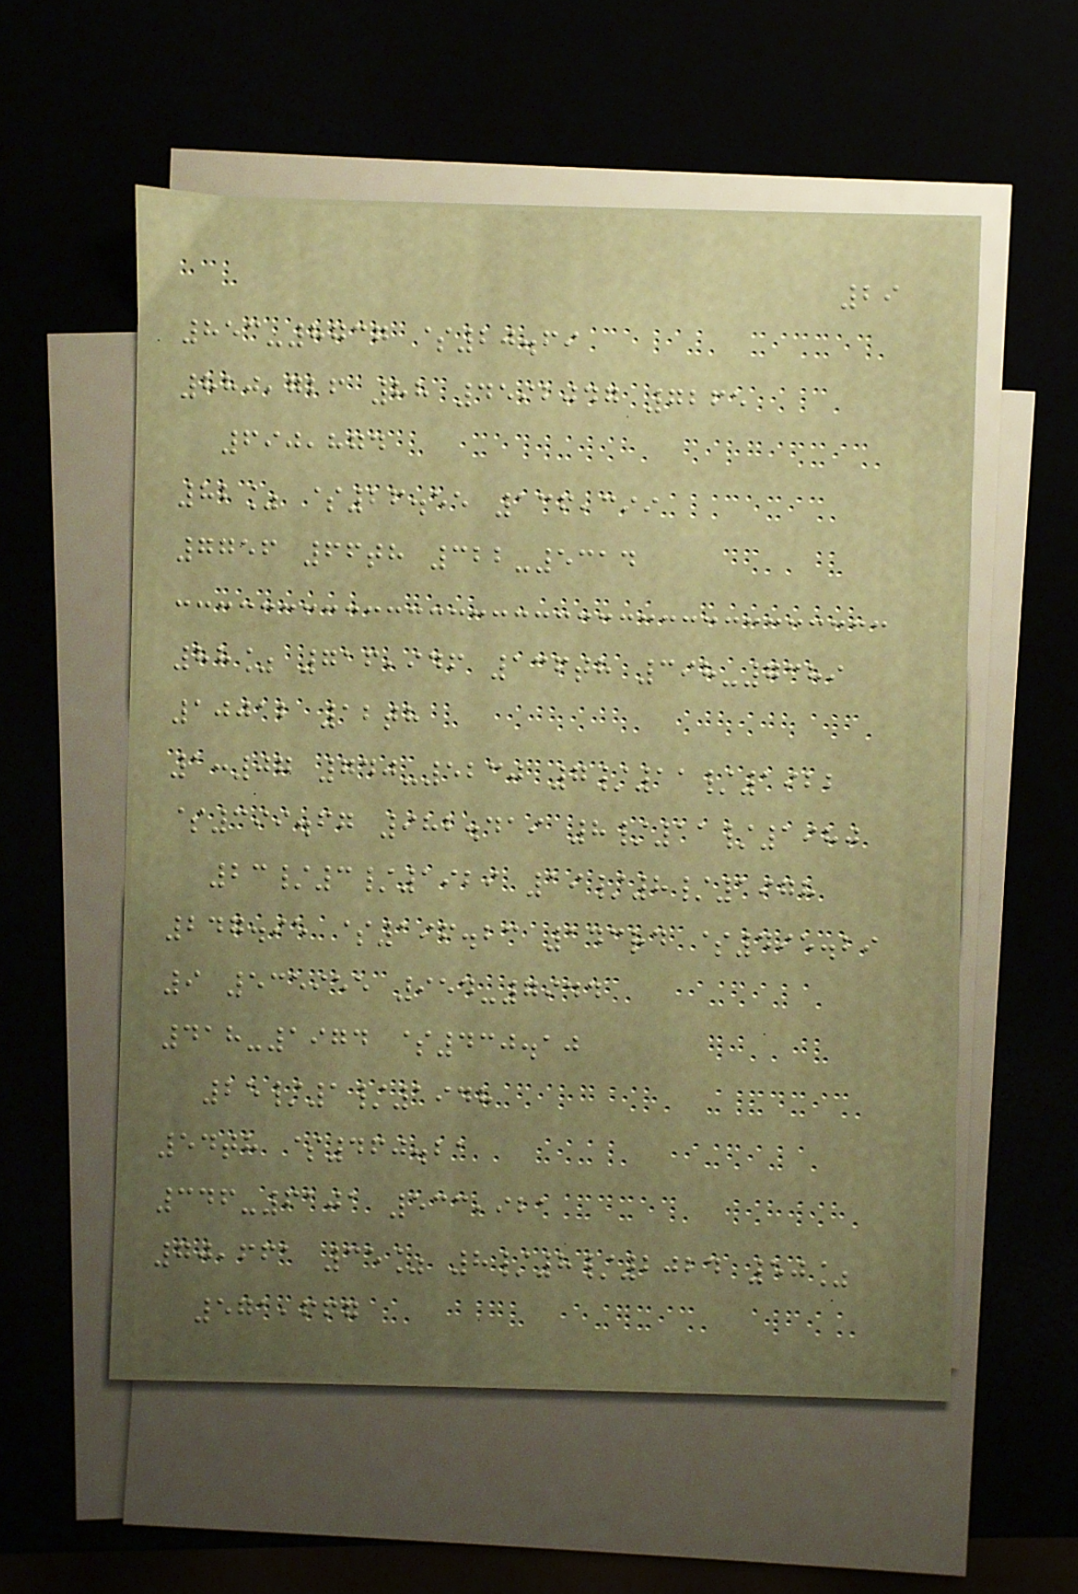29
853-8737 $20.69
880,726 88 4592047 7265
690,874
82% $26.55 136,399
7756 66th 322-5314
88% 716,946 136th 398-7389
10012 12th
1:07 740-5230 7/11/1922
$399.67 982.419 8/11/1980
23/3/1929 19/8/1978
247.95 $196.23 143rd $495.29
9 535955 954-7944
418-1974 $430.10
25/1/1948
54th $460.21
346-6101 533,921
70,661 35% 8/8/2024 50%
571,667
